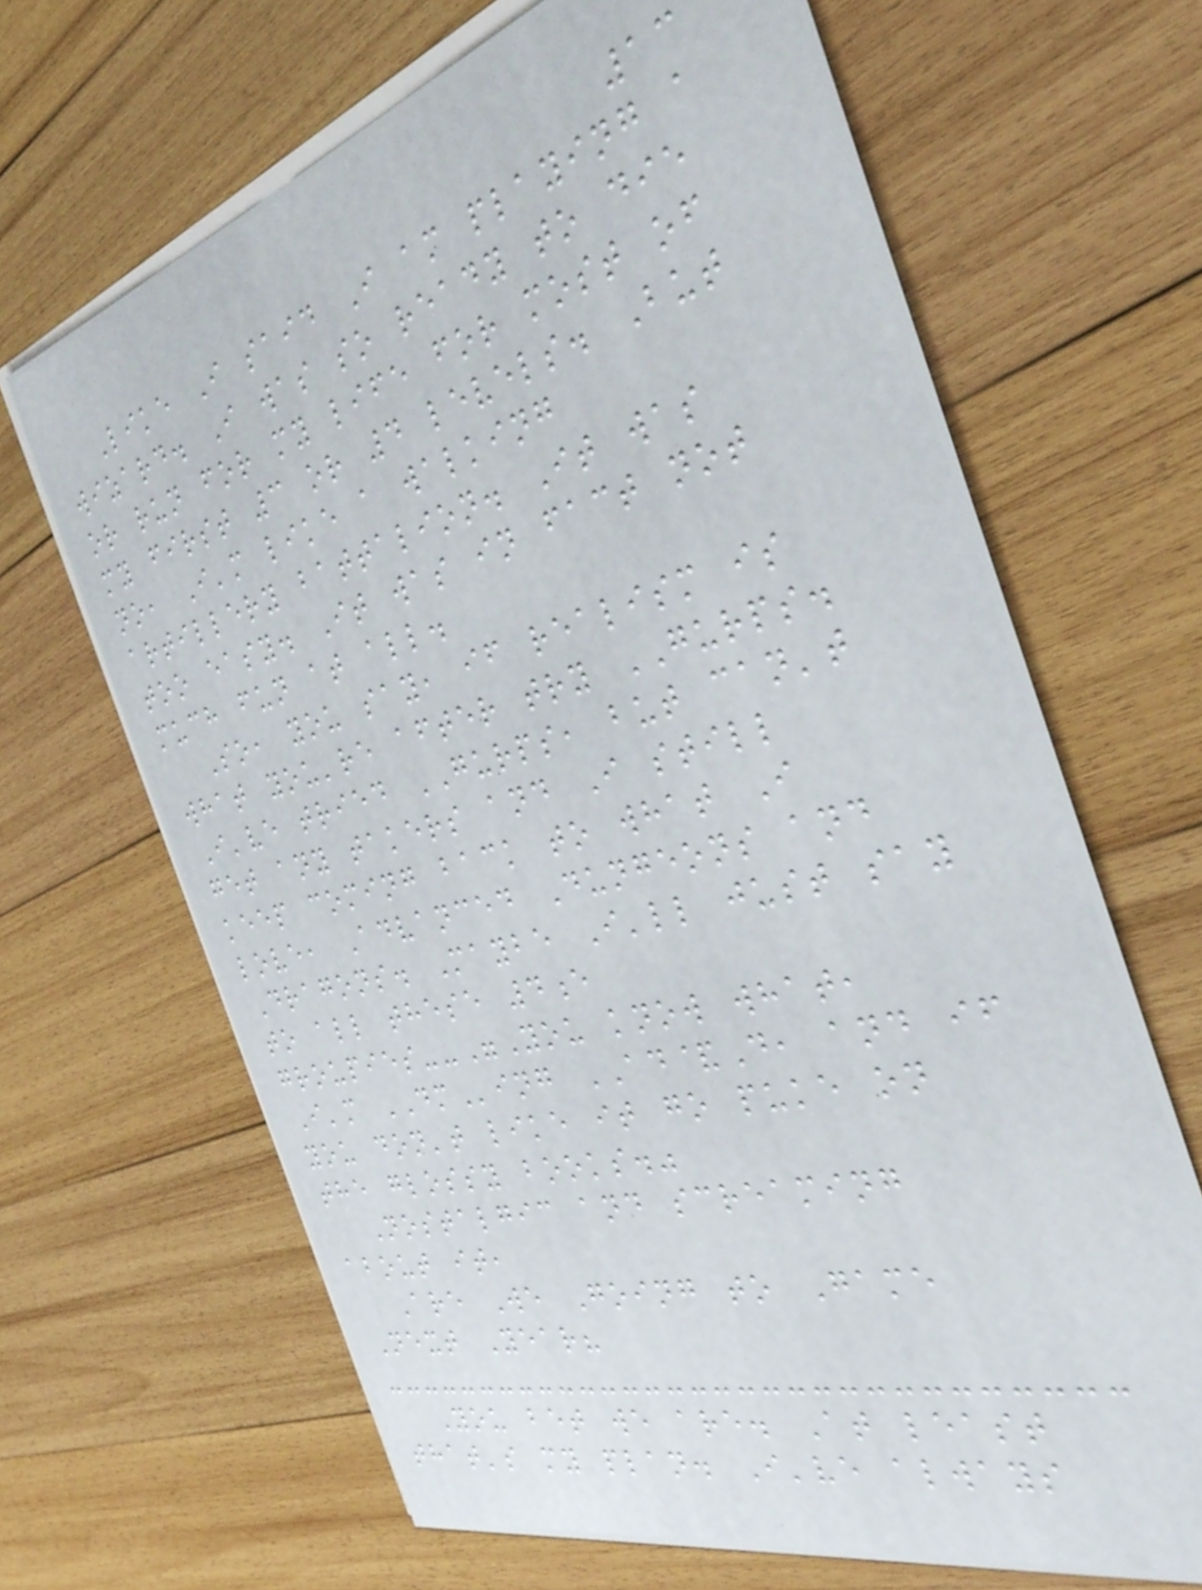13
Like I said I am playing a
wizard. I was so ready to die
or run for my life for most of
my first 3 or 4 levels. But
no, I'm like a walking
artillery battalion. It was
too easy. It was in fact not
much fun at all.
So, you say, if realism is
what you're after try GURPS.
I've tried GURPS, but can't
get any takers and I still
keep coming back to what I
love, Advanced Dungeons and
Dragons. Maybe I'll just say
to all these 4e
groupies--"You know what,
I'm DMing AD&D, and if
you don't like it go puke on
the glossy books."
Nostalgic and screaming
about it,
Are We Going to Game
Next Year?
You bet we are. At least
that's my plan. I've always
